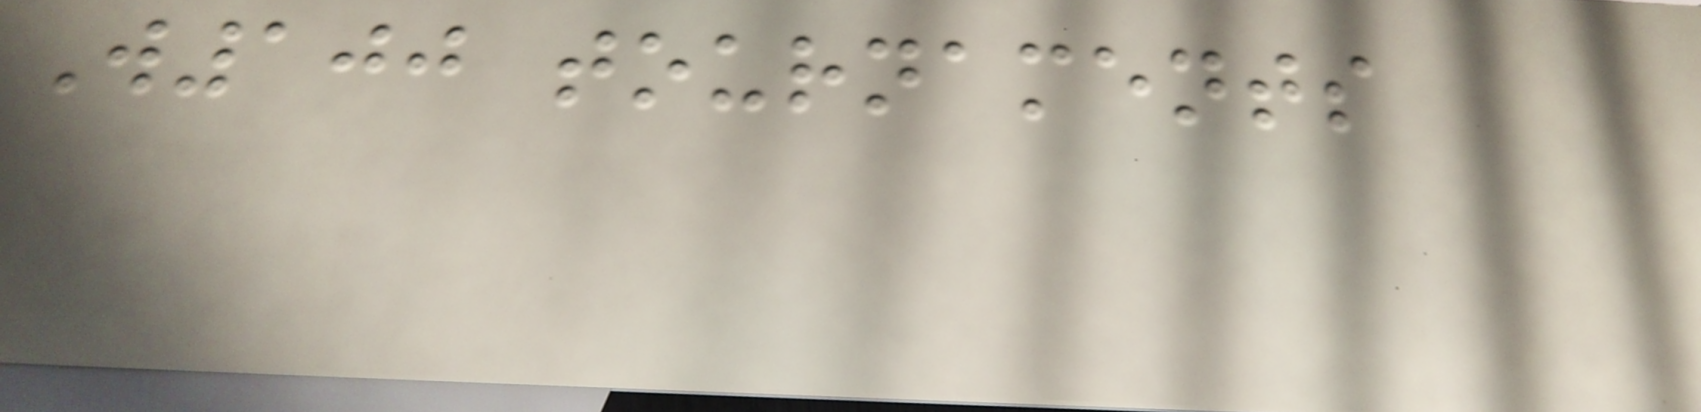W100 tournaments
